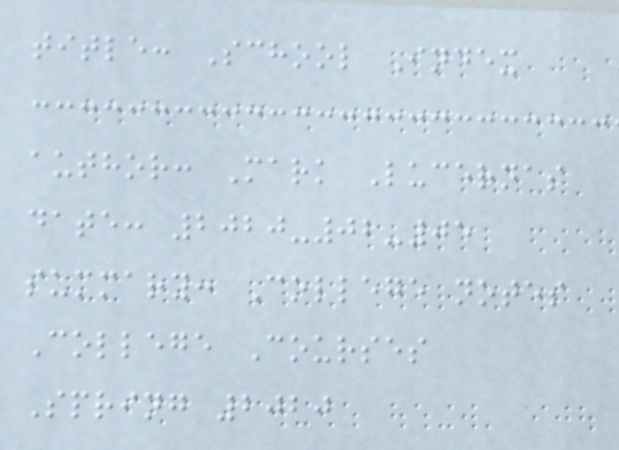title: School Index
author: Mark Lucernas
date: 2020-02-05
summary: College notes
College Courses
Spring 2020
